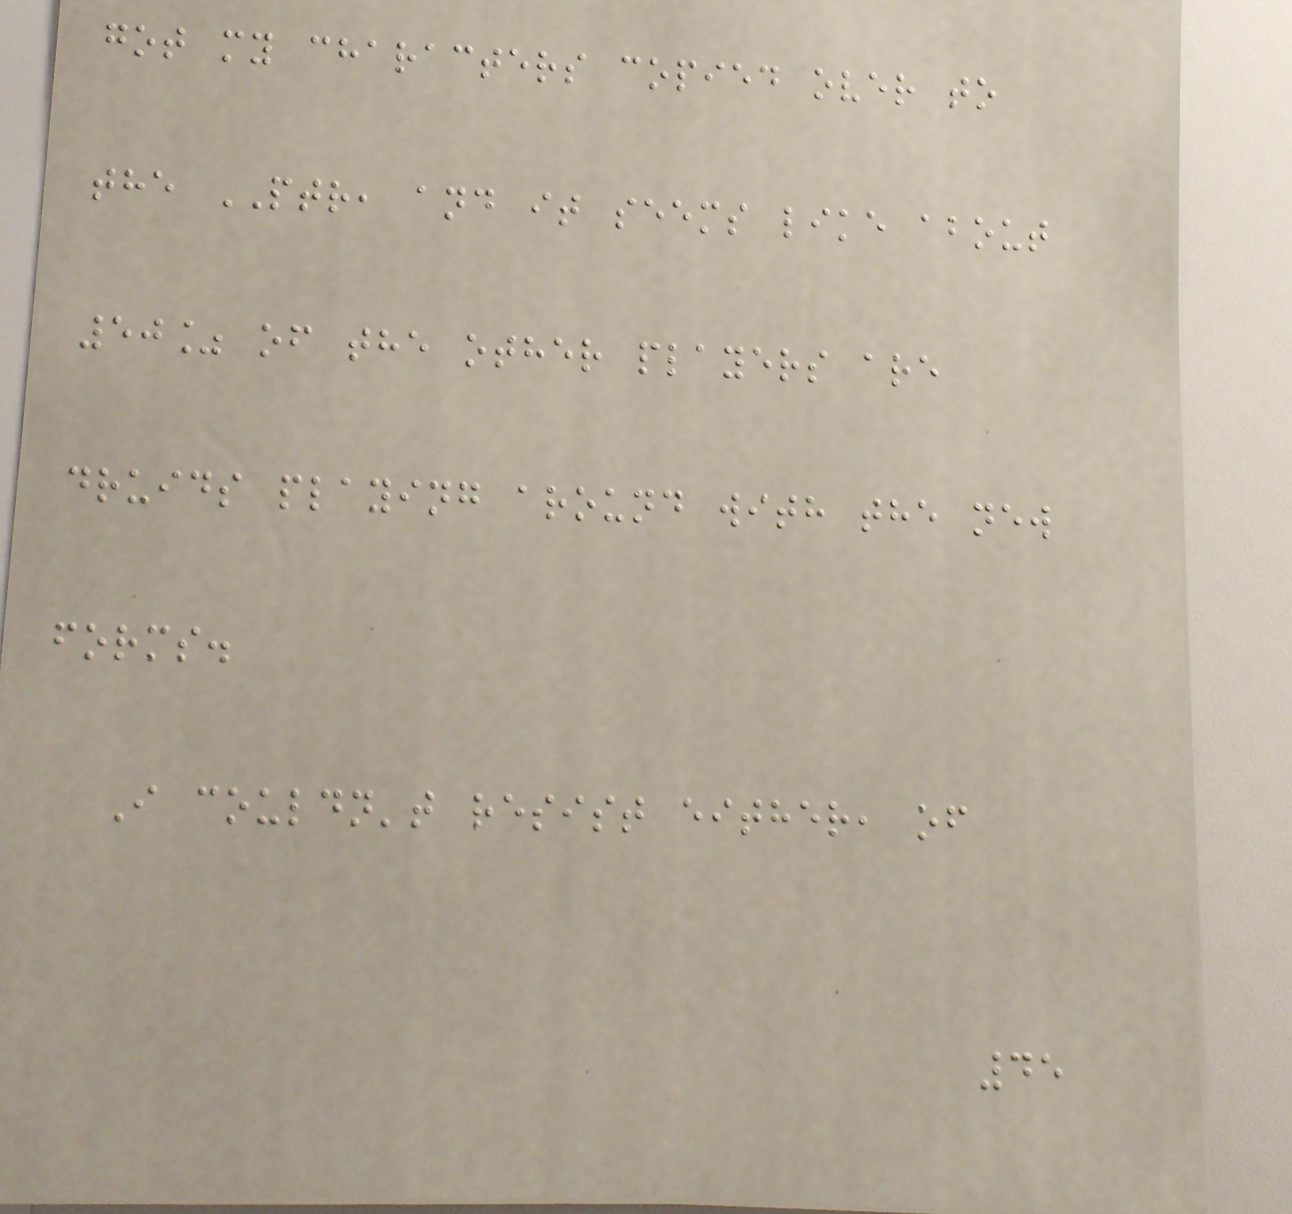got my characters copied over to
the PTR, and it seems like about
50% of the other players are
druids playing around with the new
forms.
I couldn't resist either, of
45
